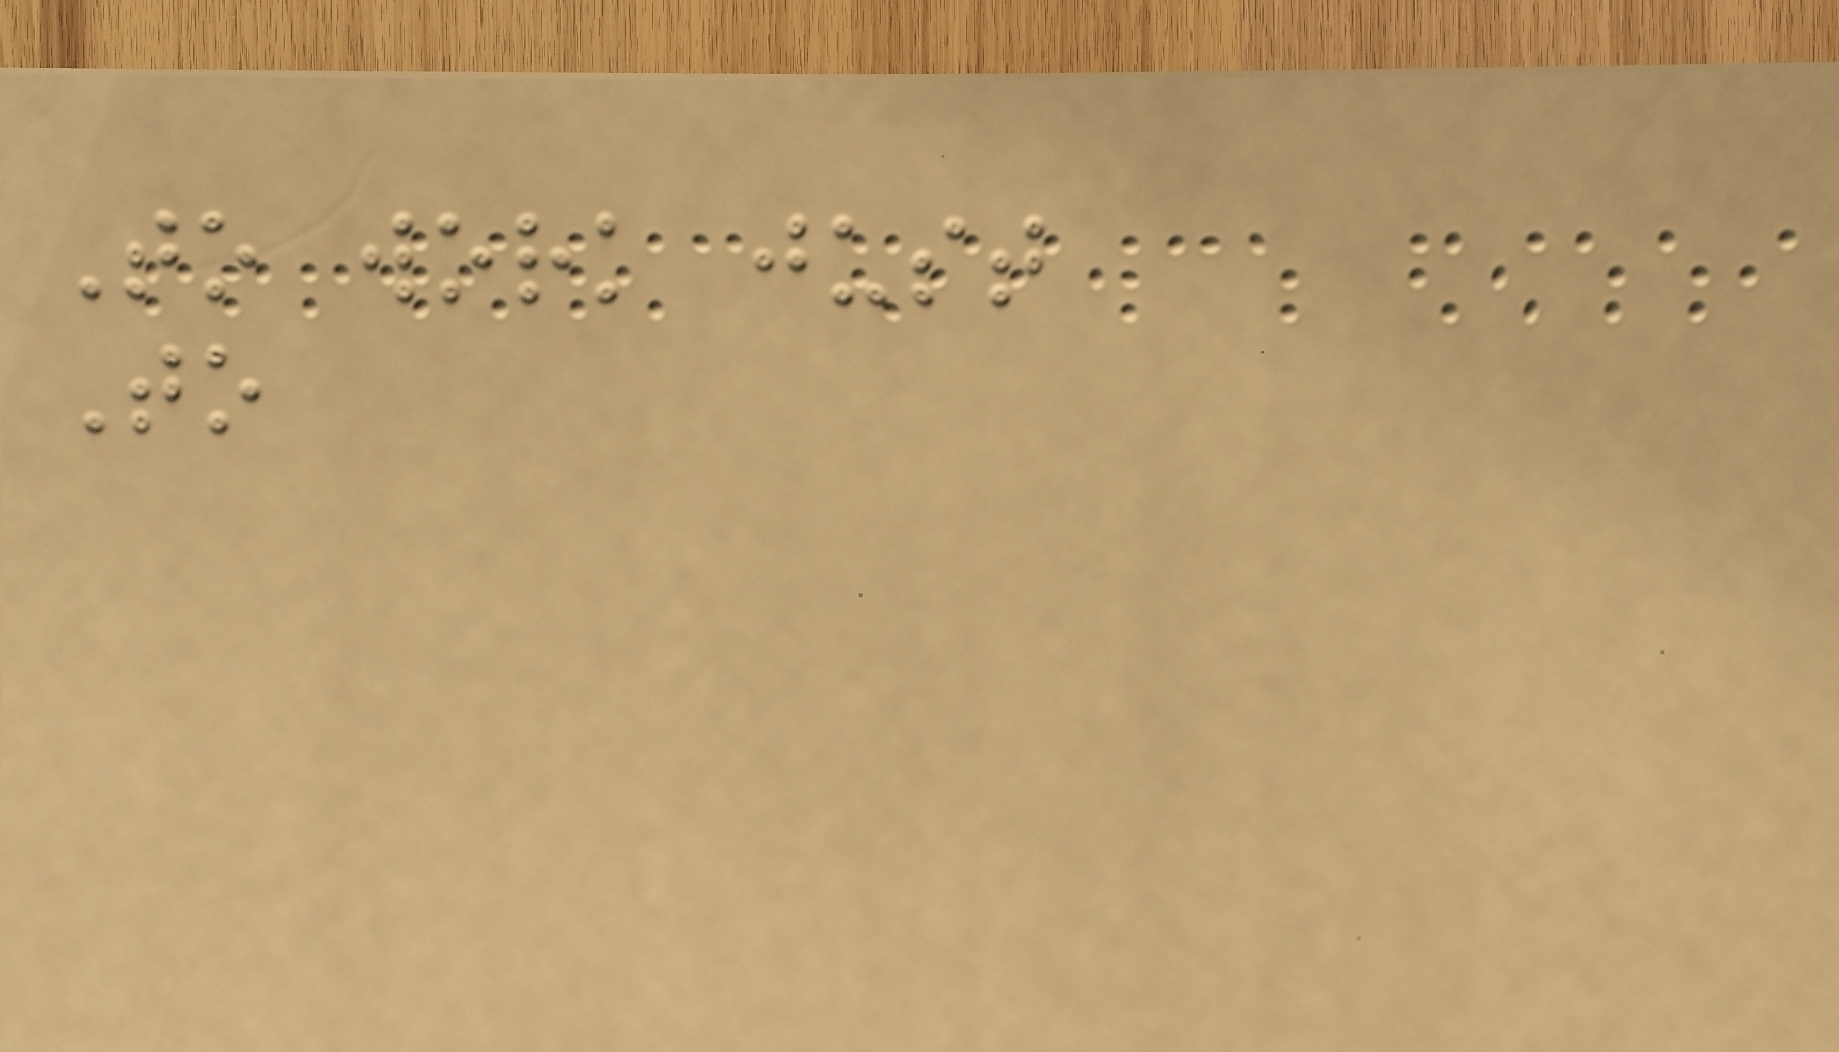To work just
To
